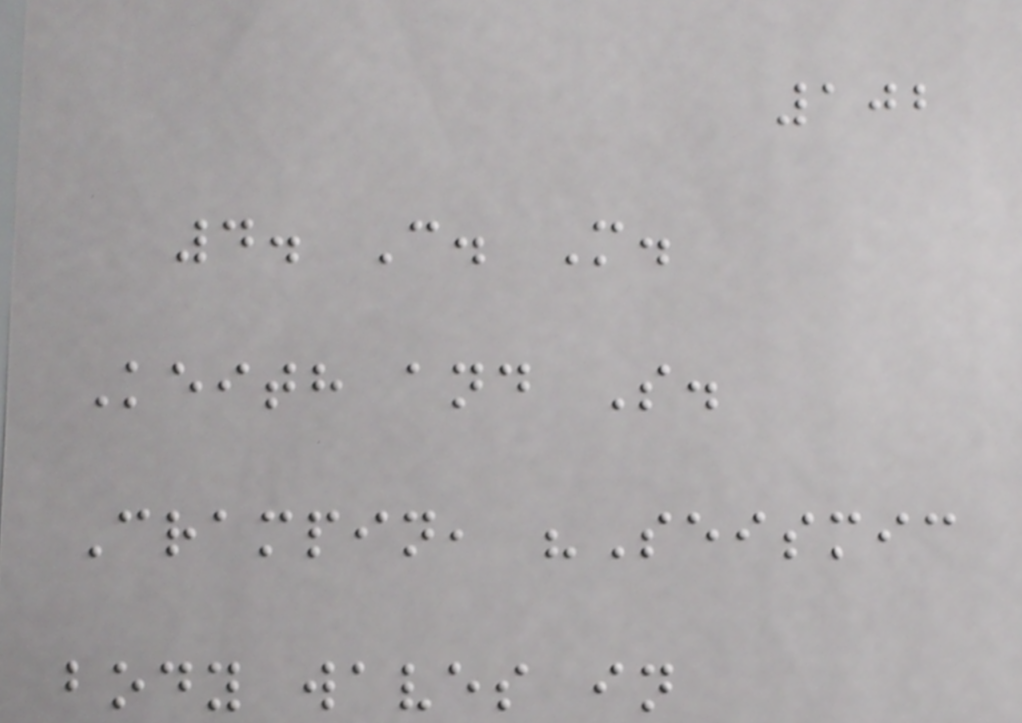102
4. C. M.
Keith and S.
Crampin, "Seismic
body waves in
